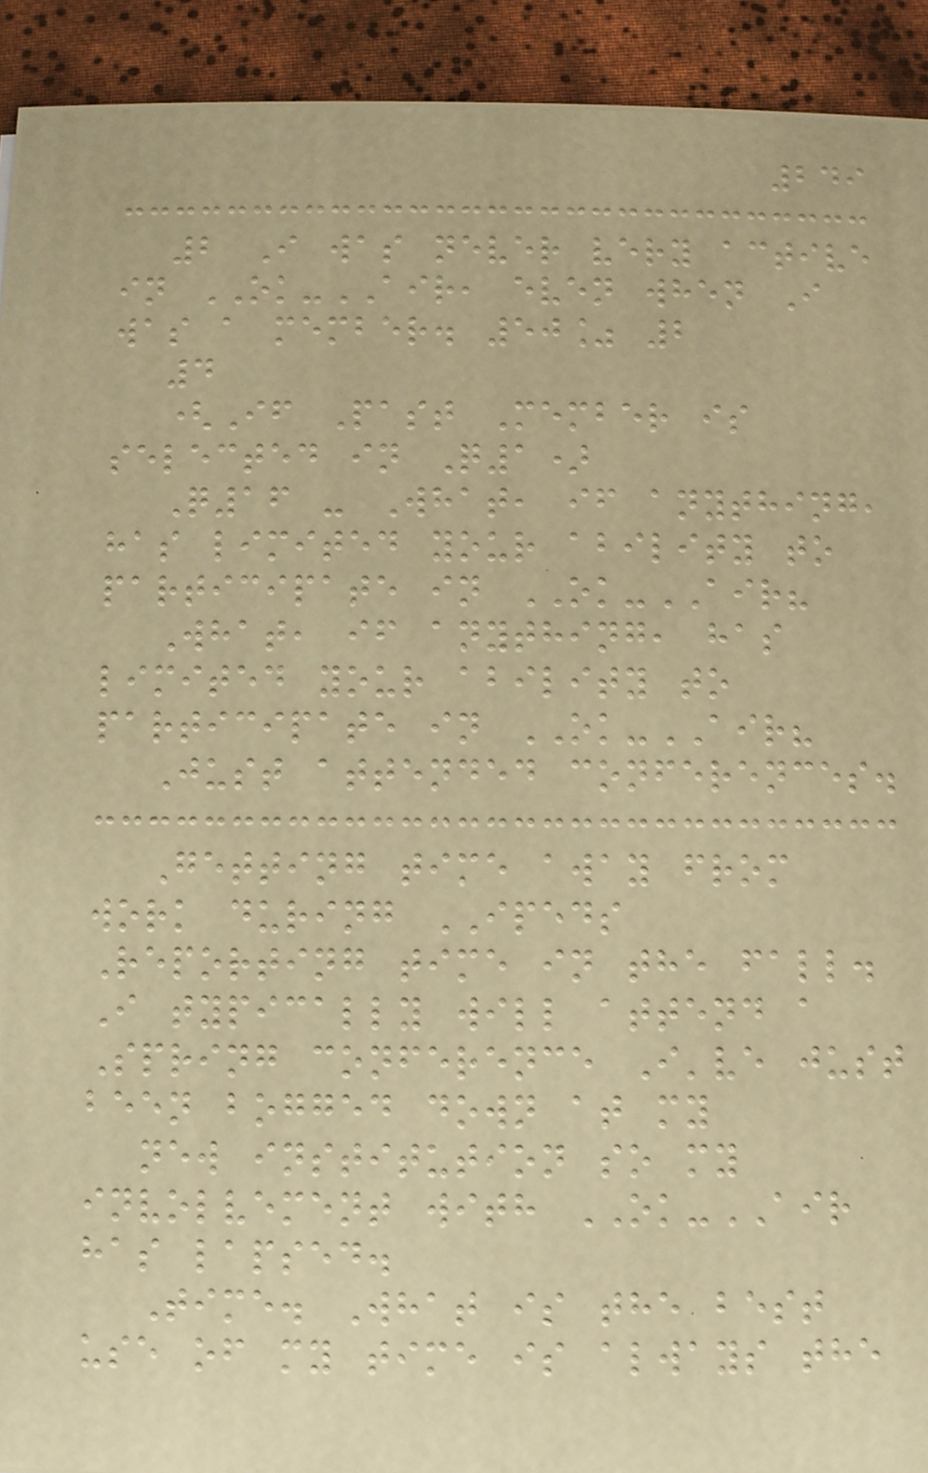249
2 I was never very active
in OK-AIR, even when I
was a member. 50% 2
4
(If Past Member is
selected in Q1)
Q16 - What, if anything,
has limited your ability to
participate in OK-AIR?
What, if anything, has
limited your ability to
participate in OK-AIR?
Just attended conferences.
Getting time away from
work during IPEDS
Reporting time in the fall.
I typically will attend a
Spring conference I've just
been bogged down at my
new institution so my
involvement with OK-AIR
has lapsed.
Time. What is the best
use of my time is always the
